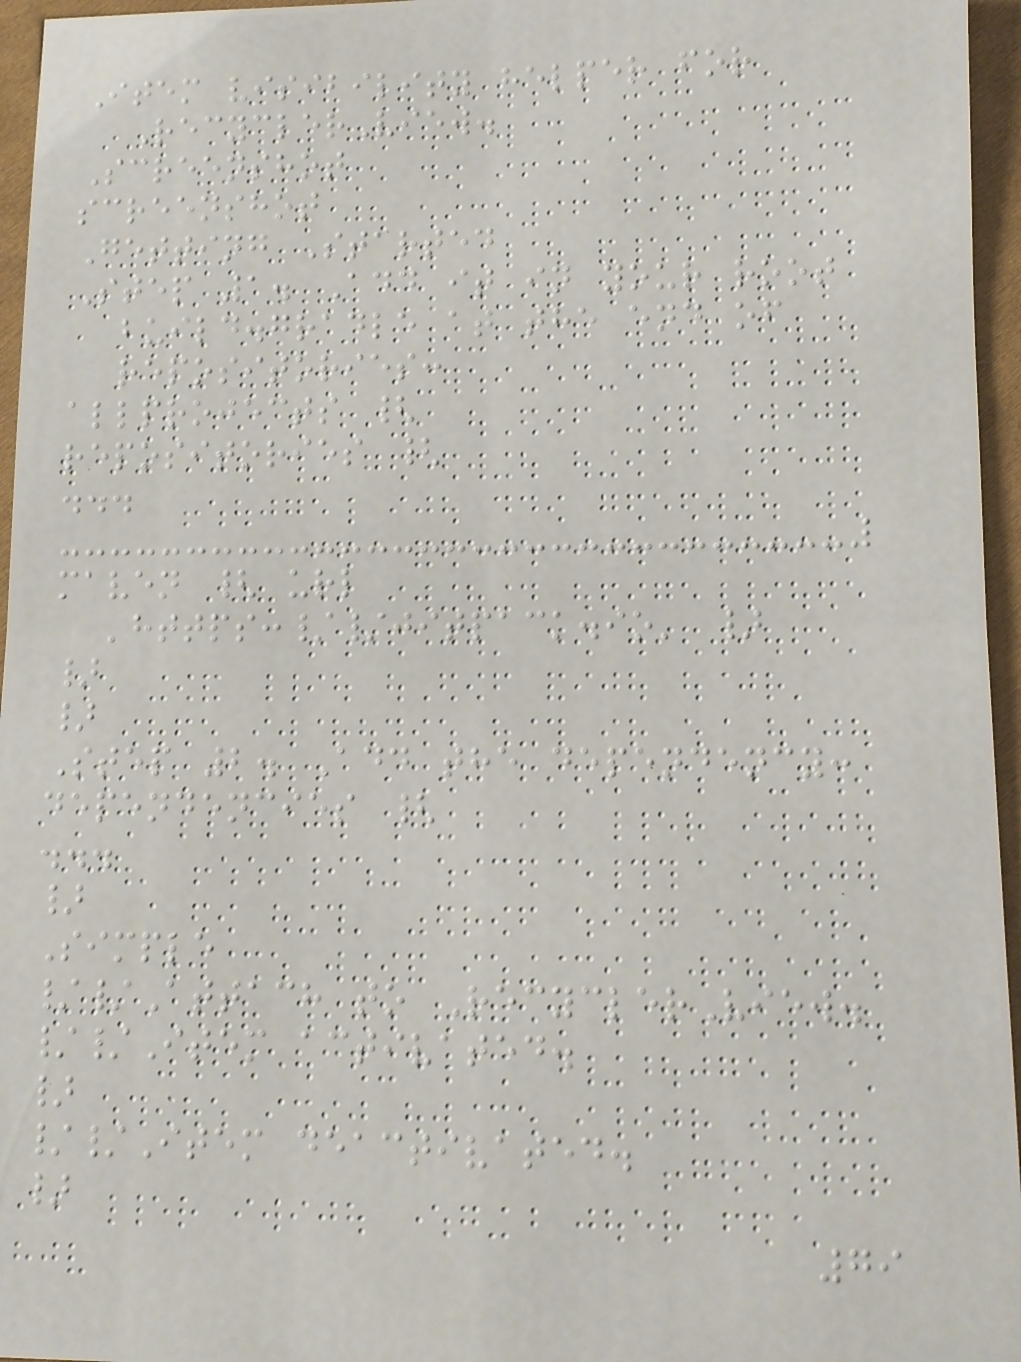Item visibility helper for
RecyclerView.
Screenshot
screenshot
Getting Started
Step 1. Add it in your root
build.gradle at the end of
repositories:
allprojects {
repositories {
...
maven { url
'https://jitpack.io' }
}
}
Step 2. Add the dependency:
dependencies {
...
}
Simple
//Attach to RecyclerView.
//Item activated.
}
//Item deactivated.
}
79
